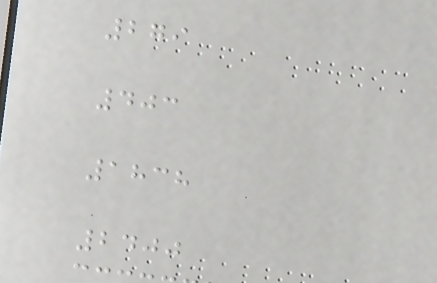279
403
1838
2400
